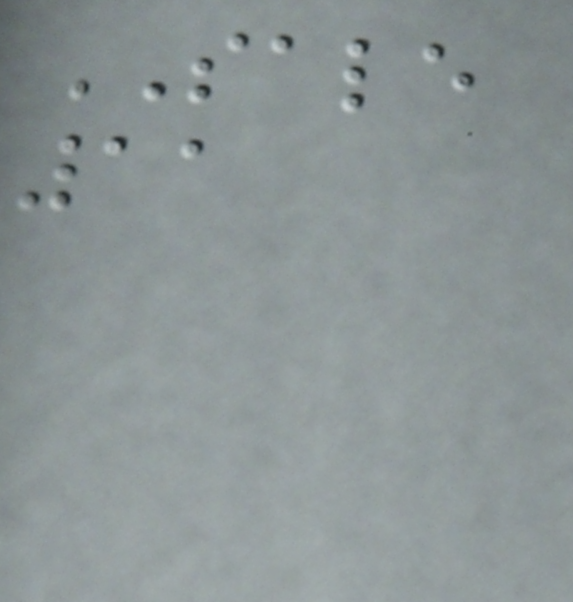SALE
11
